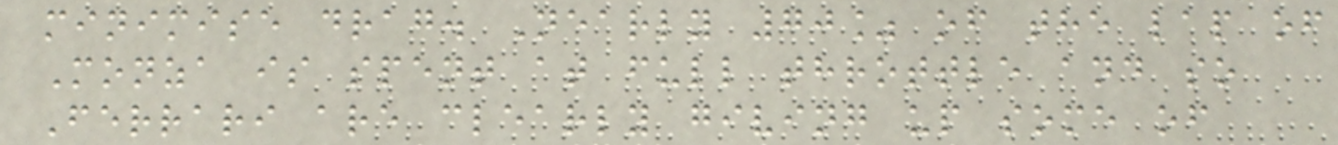minimise drag. Nearly 70% of the lap of
Monza is spent at full throttle and so
Ferrari are clearly giving up some of
